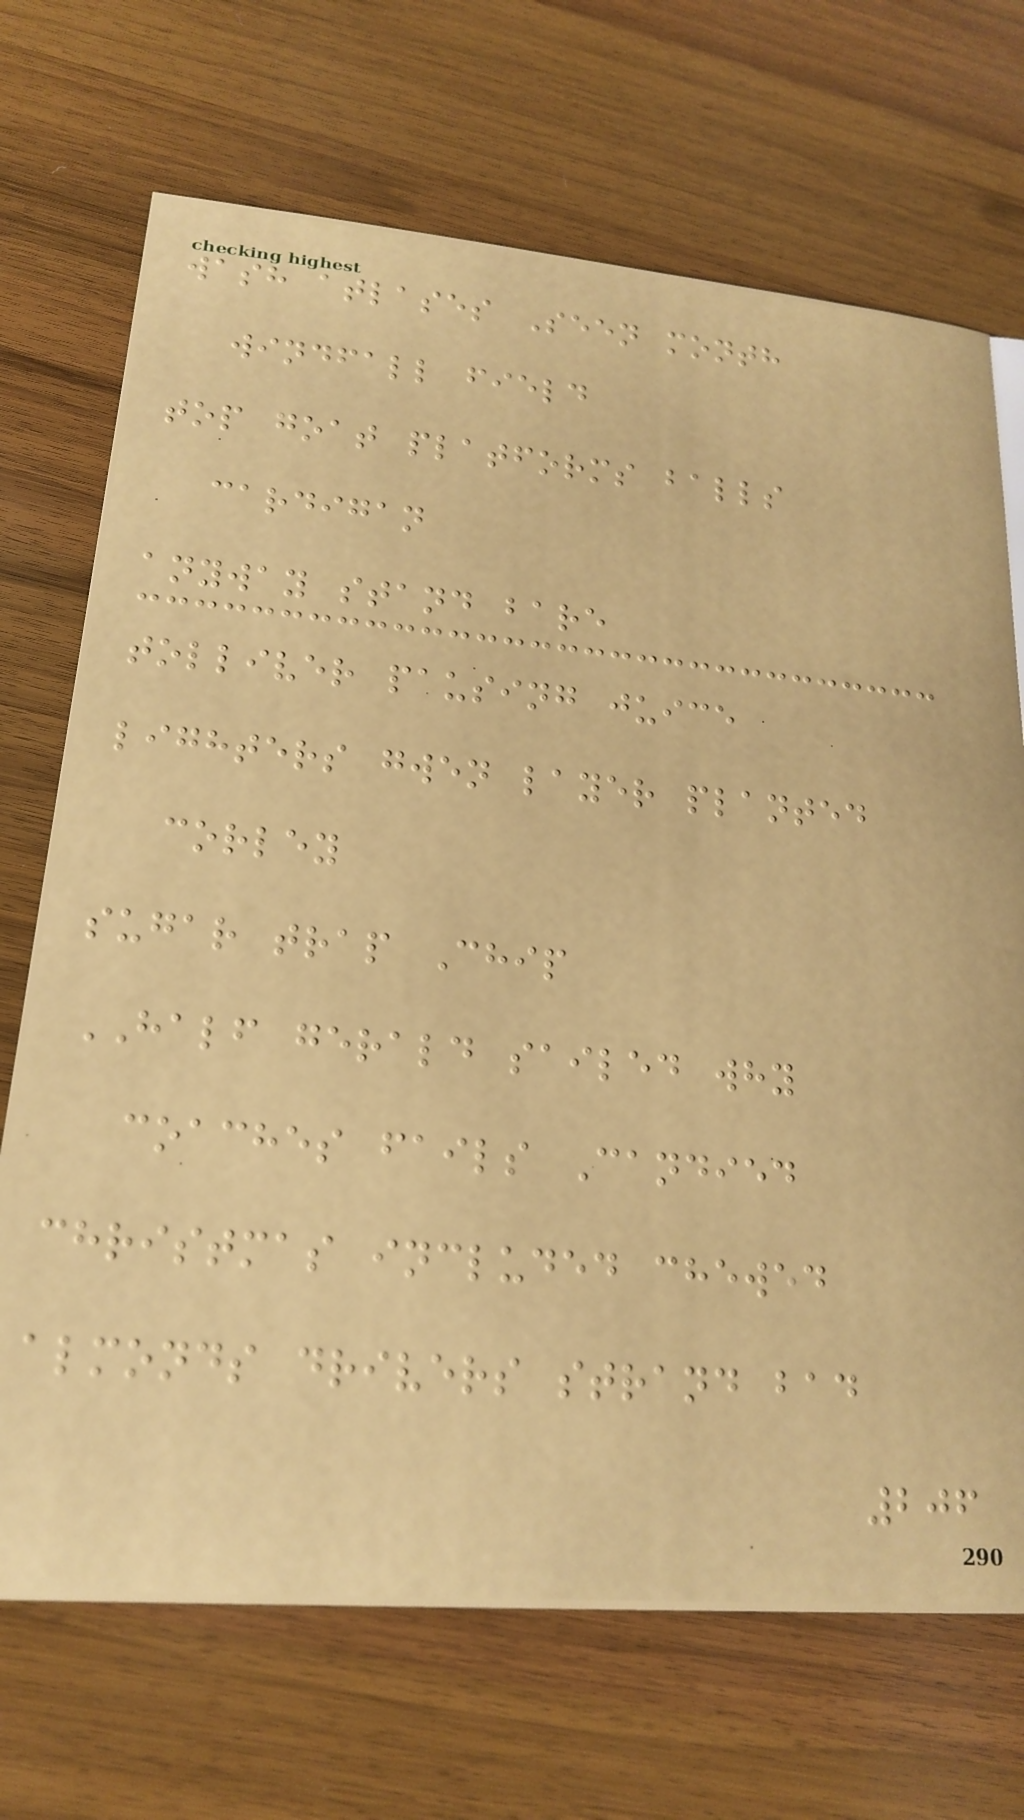wash atlases Seen month
windfall field
top goat platforms balls
cardigan
anyway stand bare
tolliver pausing juice
lighters gwen layer planted
corley
sugar trap Chip
HALF gerald sailed why
coaches fails Candied
christmas included chewed
almonds drivers strand bad
206
